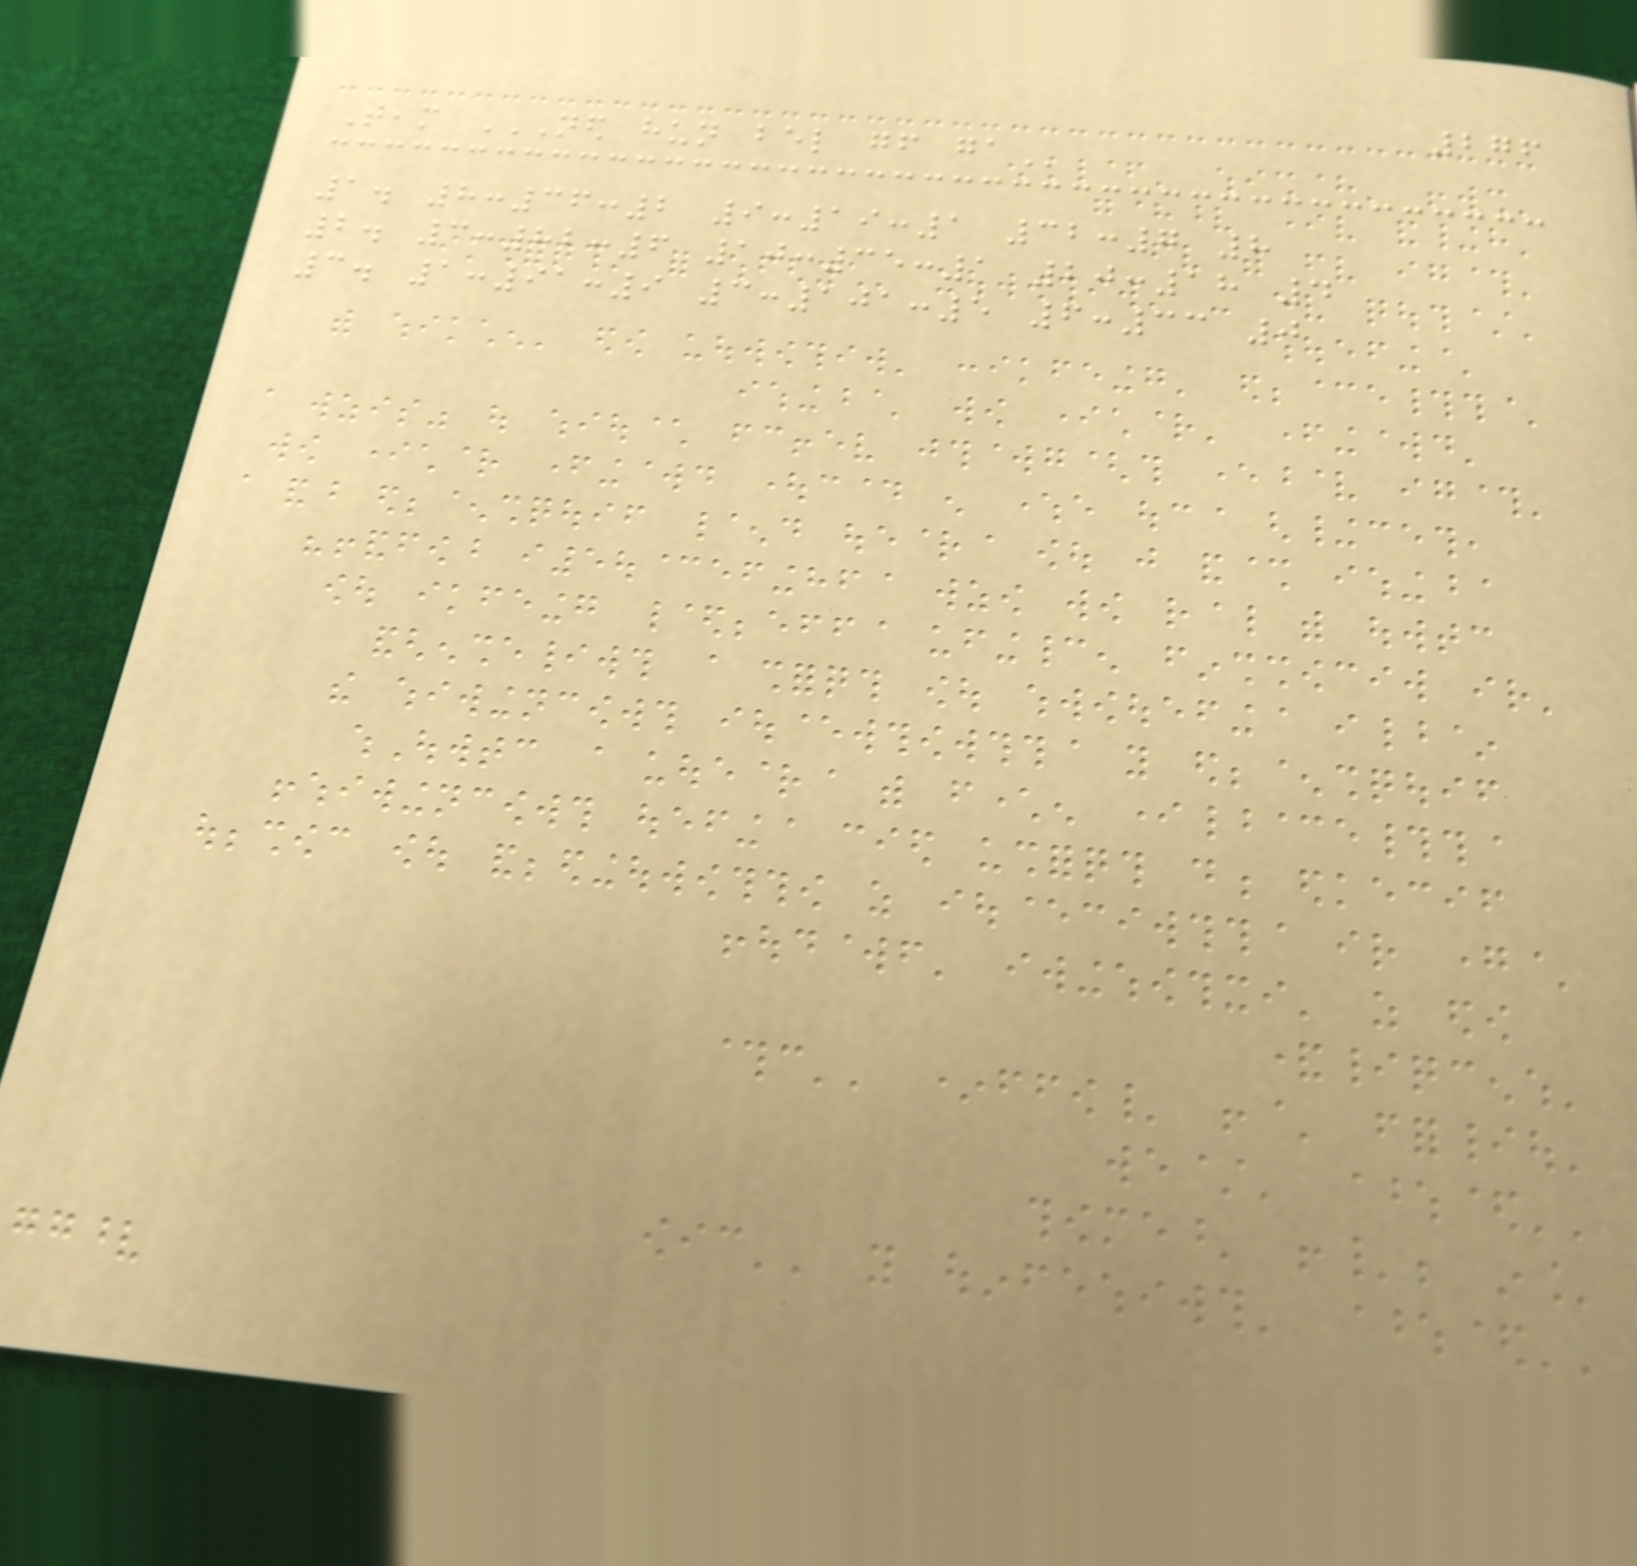276
Team NED HUN BEL GF GA
1. 8:36:2 9:19:1 32:7 8
2. 3:82:6 10:35:1 20:18 4
3. 1:91:9 3:101:5 6:33 0
